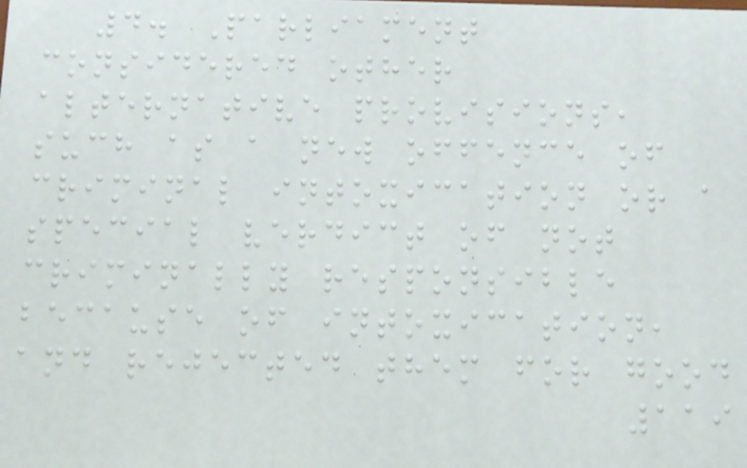4. Parliament
considered other
alternative provisions,
such as a new offence of
criminal intoxication or a
special verdict of not
criminally responsible
because of intoxication,
and rejected them for good
119
